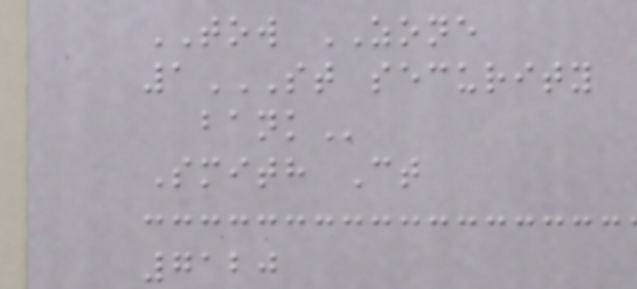TOW ZONE
1ST SECURITY
BANK
Smith Ct
7120
